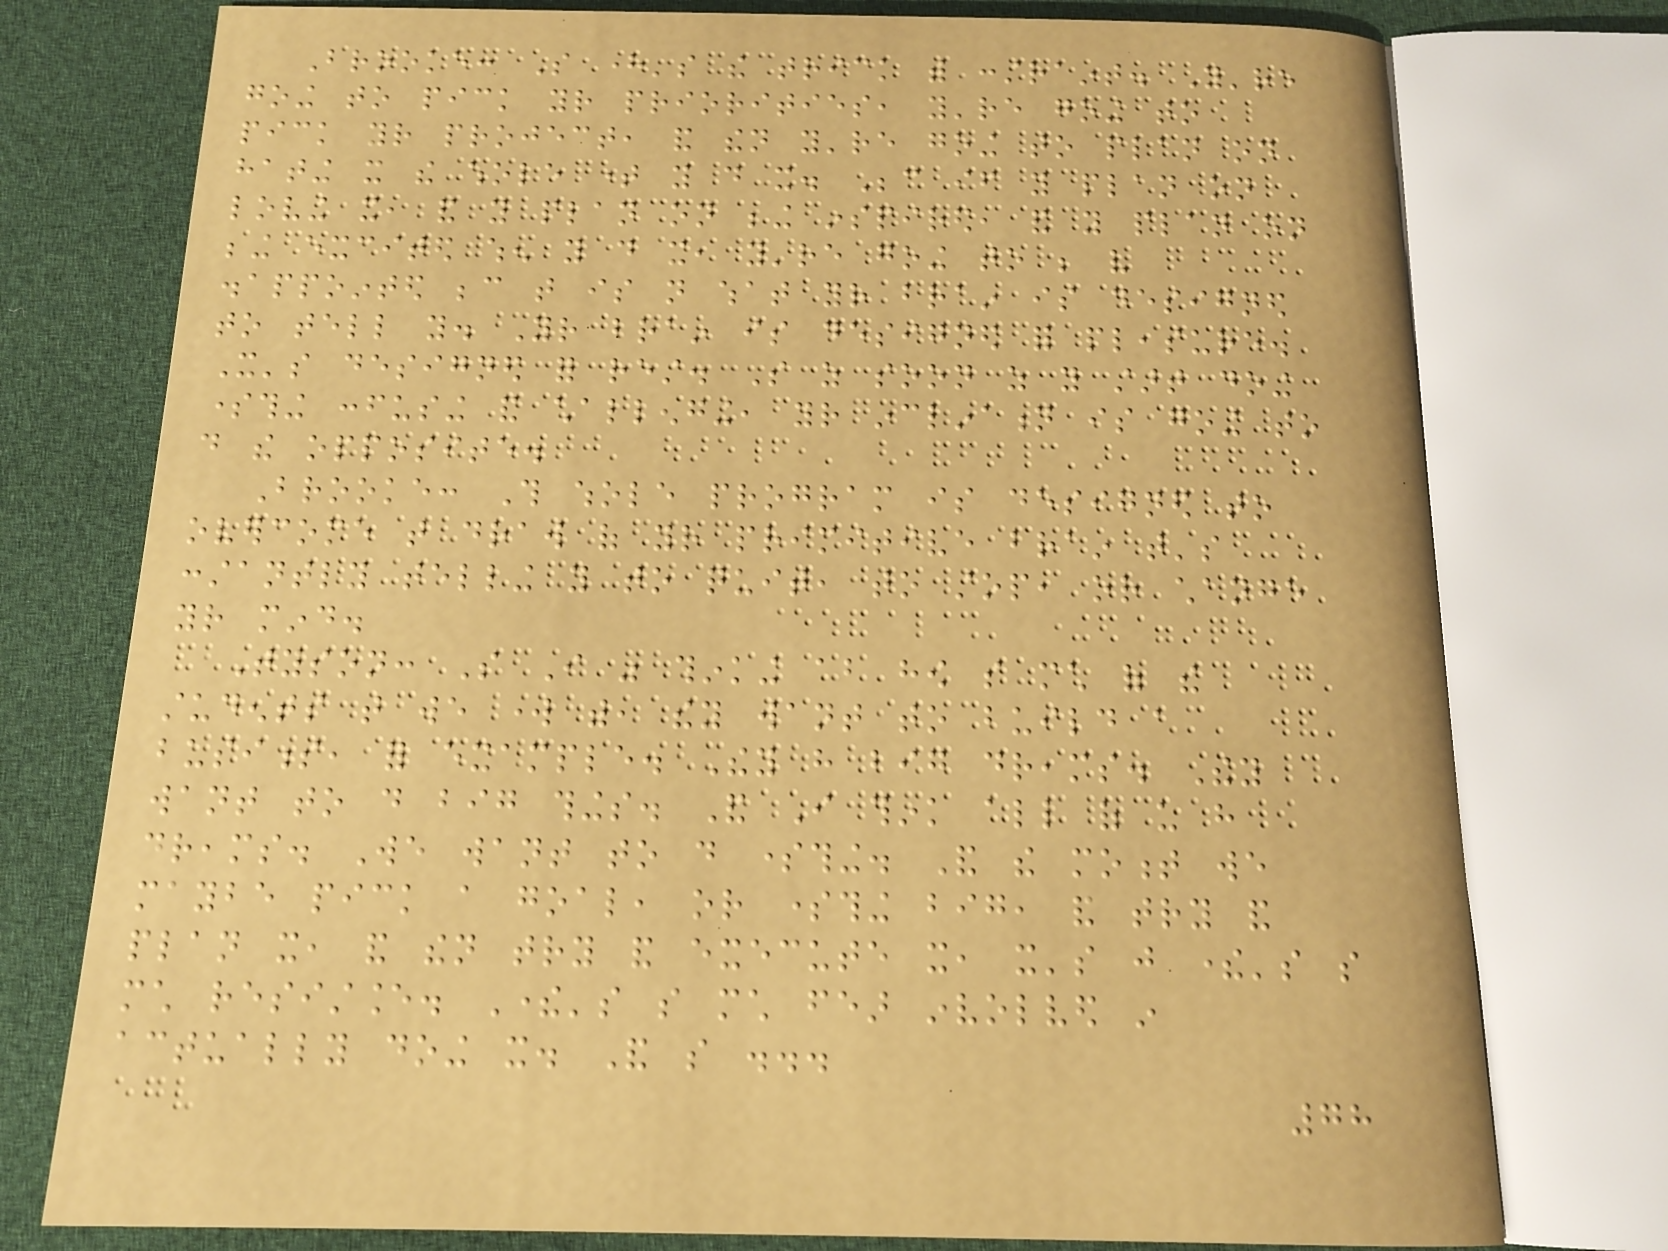Brooke: So here's the trick with constraint. You're
going to pick your priorities, you're going to
pick your project, and then you're going to plan on
hating it the whole time you do it. Because if you plan on
loving it, and you plan on being inspired, and you plan on
being excited when you do it, you're going to be very
disappointed because that is not what your brain is designed
to tell you. Your brain is designed for pleasure.
It's designed for rest. So as soon as you start doing
something confusing and challenging, your inclination is going to
do the opposite.
Brooke: This whole program is designed to
overcome that draw of your primitive brain that's
constantly telling you to quit, to stop, or change
your mind.
Tyson: So I was thinking about how so much of the
students that we work with, they want to build a
business, for example. They have big dreams. They
want to do big things. And I think all of us have
dreams. We want to do something. And the moment we
maybe pick a goal, or something big, and try and
plan it, and then try and execute it, it's just there's so
much resistance. There's so much fear involved in
actually doing it. And so ...
78
